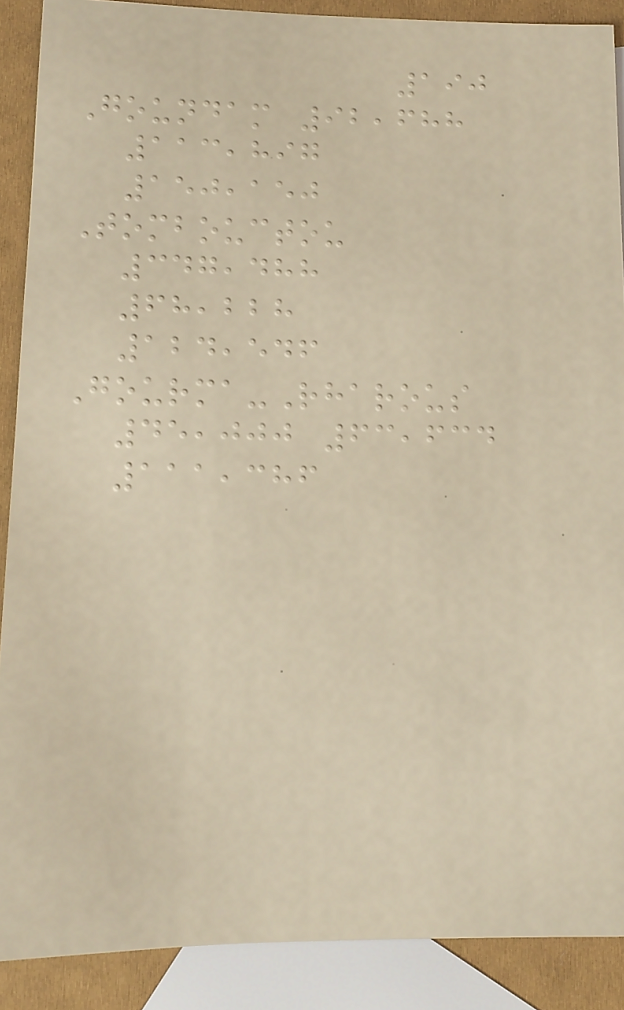190
Goundam 92,688
113,897
150,150
Tombouctou
347,488
68,228
124,546
Gourma-Rharous
45,000 63,634
111,386
